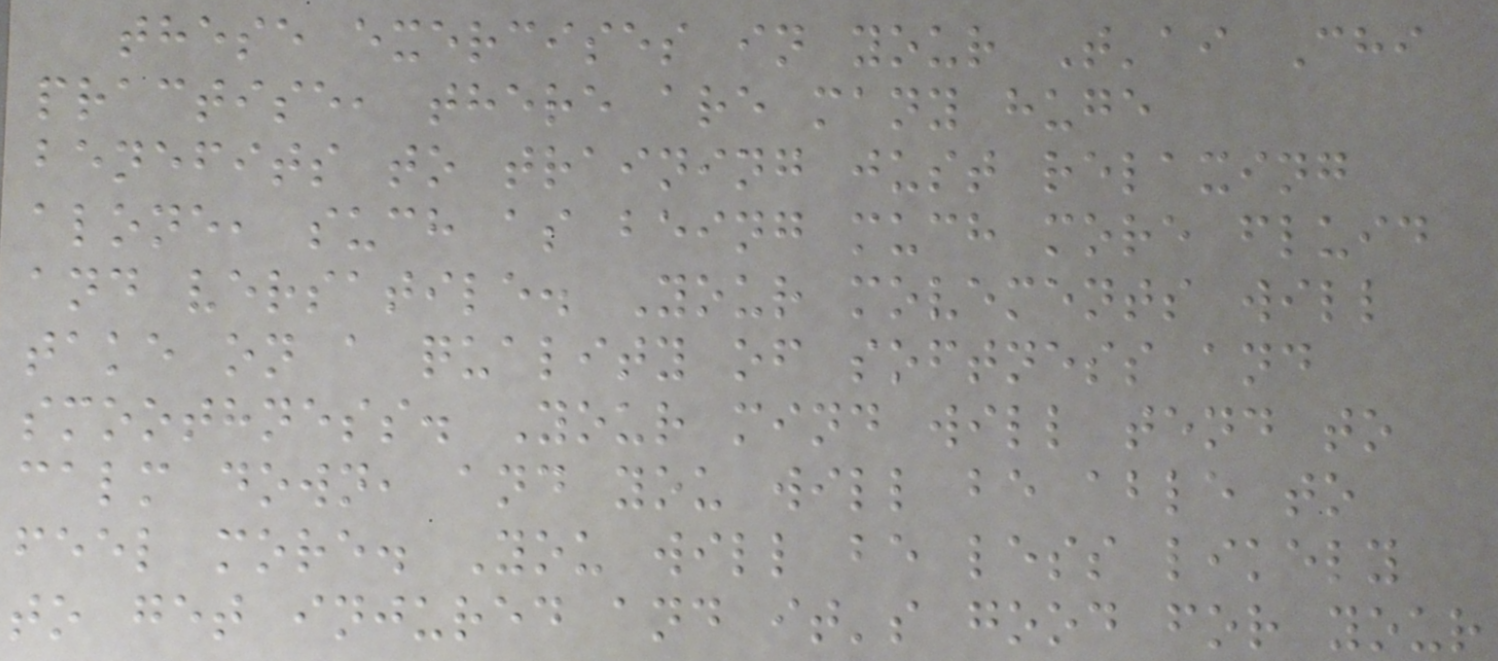these exercises in your T'ai Chi
practise, there are many huge
benefits to training just relaxing
alone, such as being much more fluid
and versatile. Your movements will
take on a quality of softness and
smoothness. Your mind will tend to
calm down, and you will be able to
feel more. You will be less likely
to get injured and it's good for your
